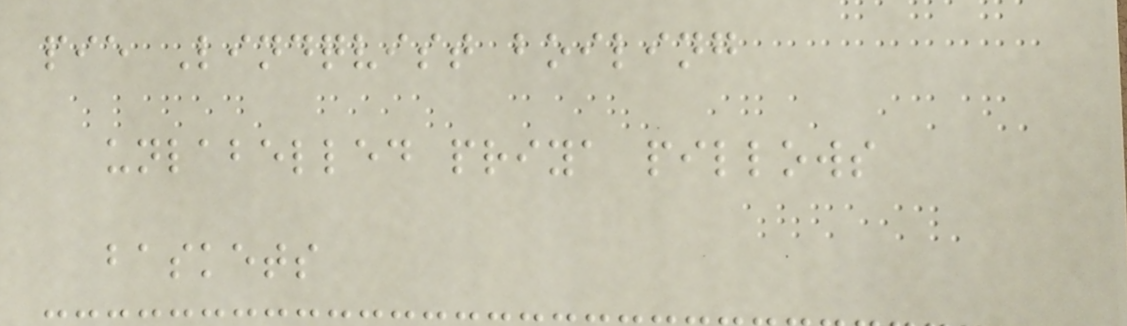pie Lindqvist boiling
unlabelled priya pillows
baskets
